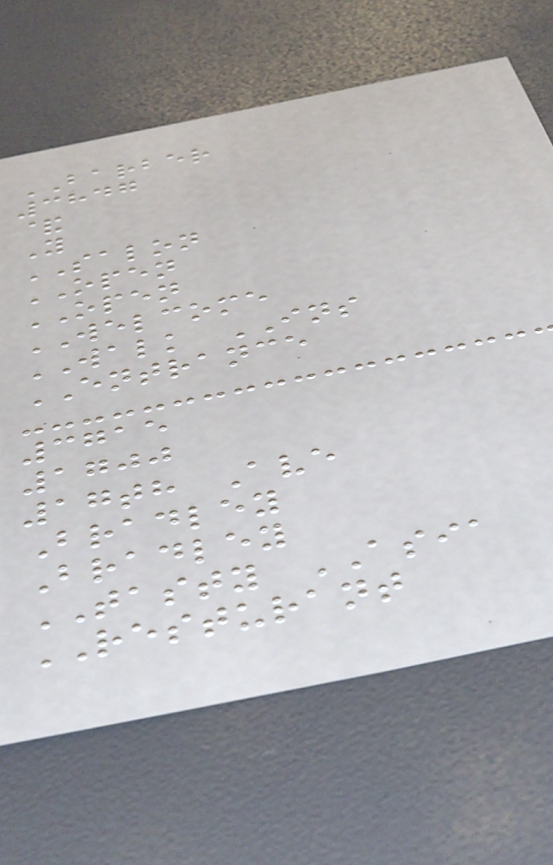BARBER
3847
&
Y
SALON
OPEN
OPEN
WELCOME
WALK INS
ENTRANCE
3715
1700
17th Ave
Bradley
Bradley
TASTY ASIA
RESTURANT
